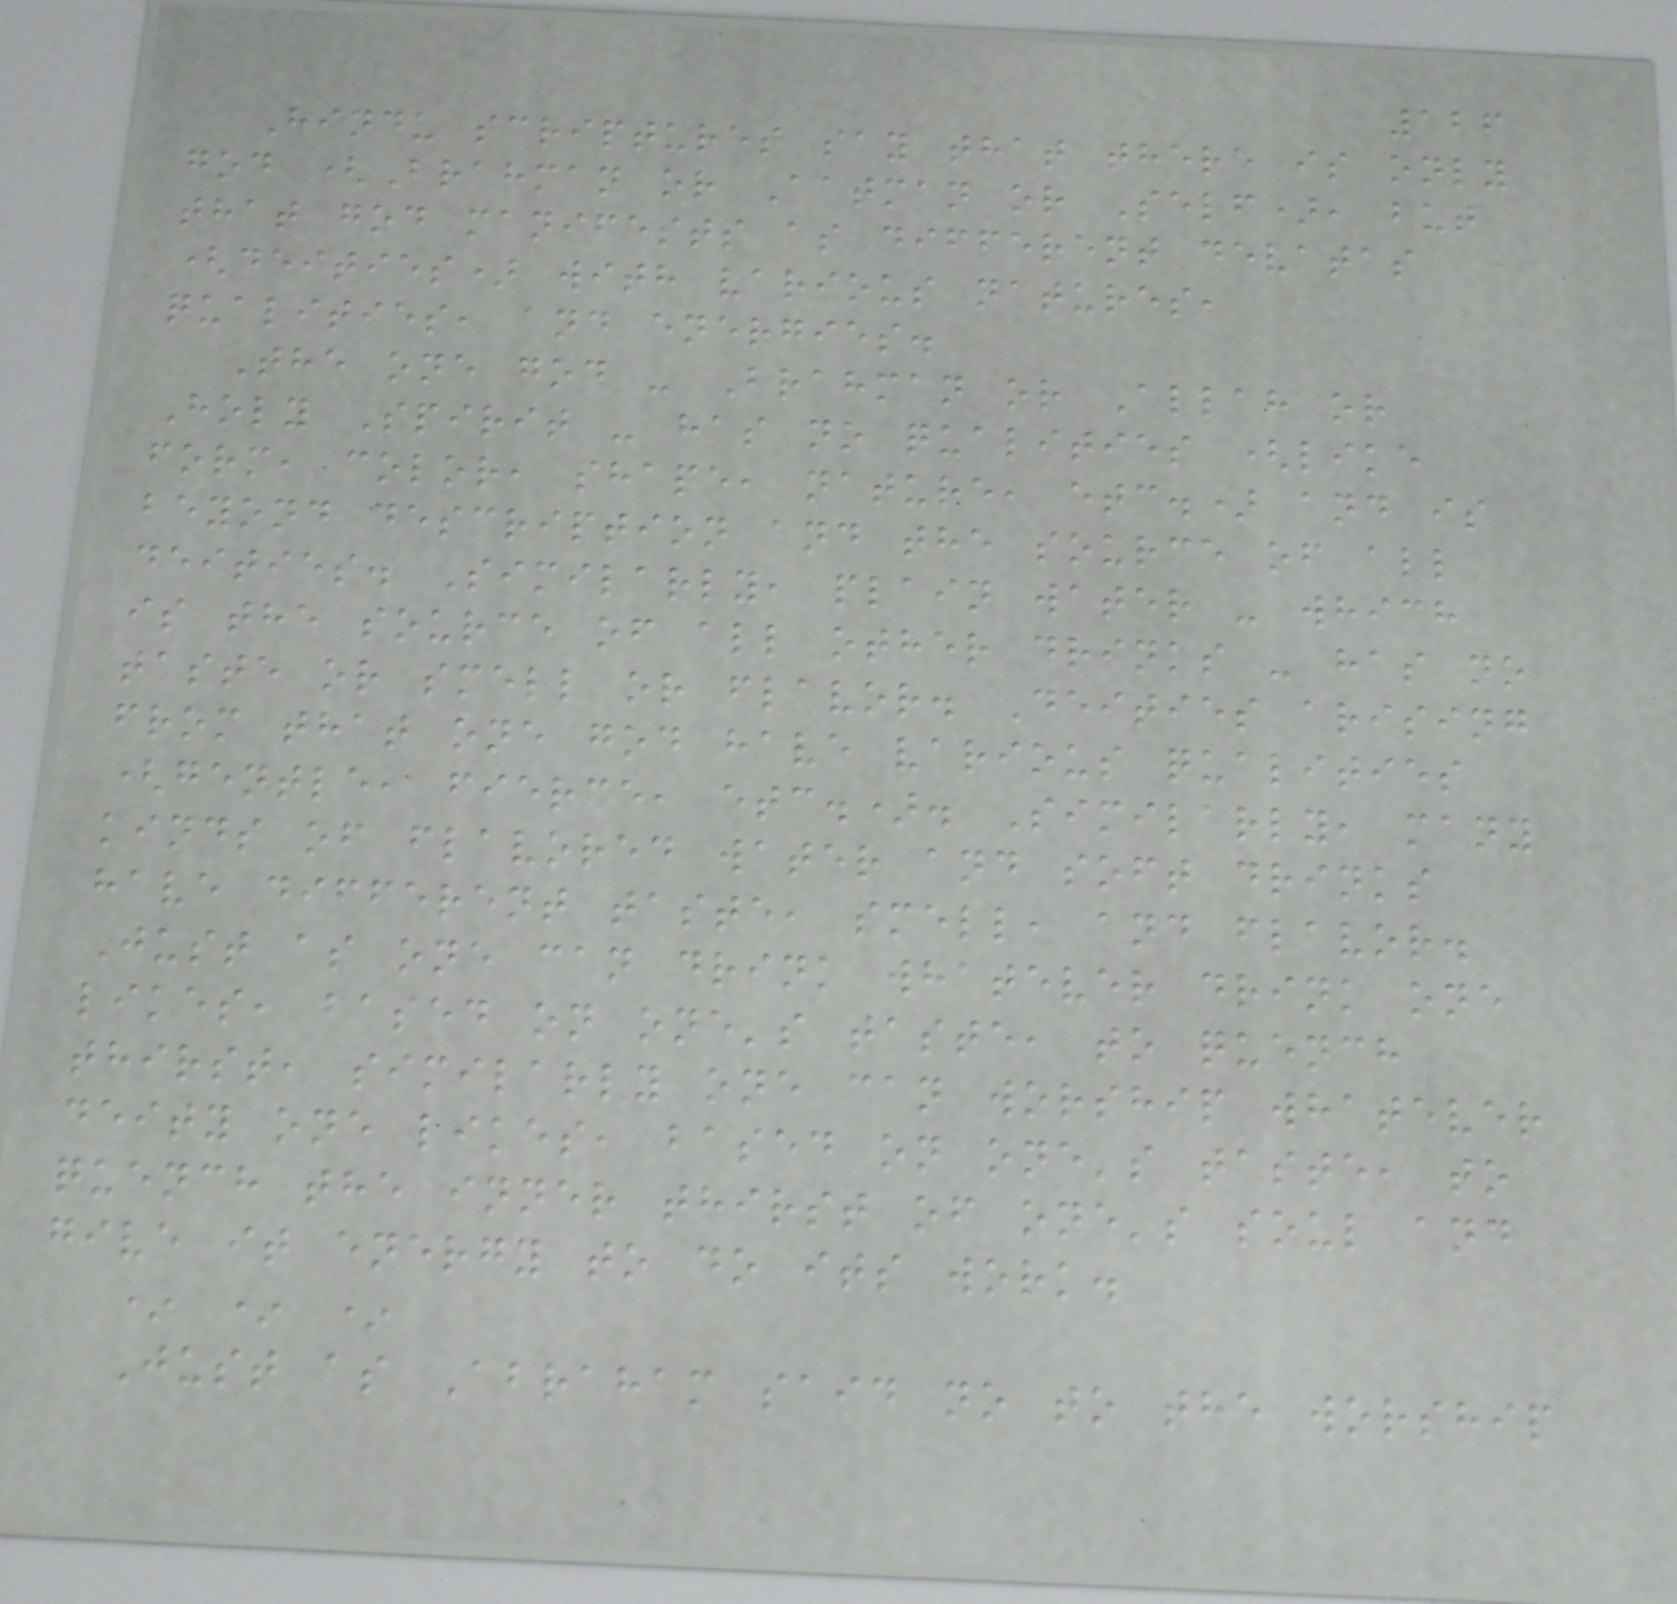126
Hindu scriptures say that there is only
god (Brahman or Aatman or Self), but
that god manifests as different devatas
(deities) with various natures,
qualities, and energies.
The one god - Brahman or Allah or
Holy Spirit - has no qualities (like
form, color, shape, nature, etc.) and is
beyond description and the source of all
deities. Similarly, plain water - which
is the source of all other drinks - has no
taste or smell or flavor. Deities arising
from that one god have various qualities
(gentle, fierce, etc.). Similarly, many
kinds of flavored water and soft drinks
have different taste, smell, and flavor.
Just as one can drink whatever drink one
likes, based on one's taste, to quench
thirst, similarly one can worship whatever
deity one likes, based on one's taste, to
quench the inner thirst of one's soul and
give it energy to do its work.
* * *
Just as Abraham said no to the worship
